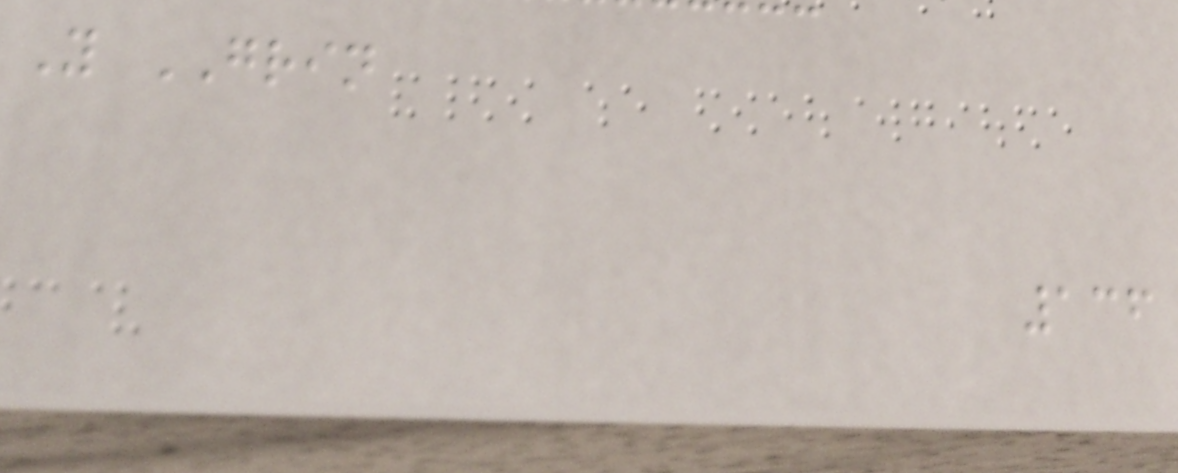Y GRIN
136
